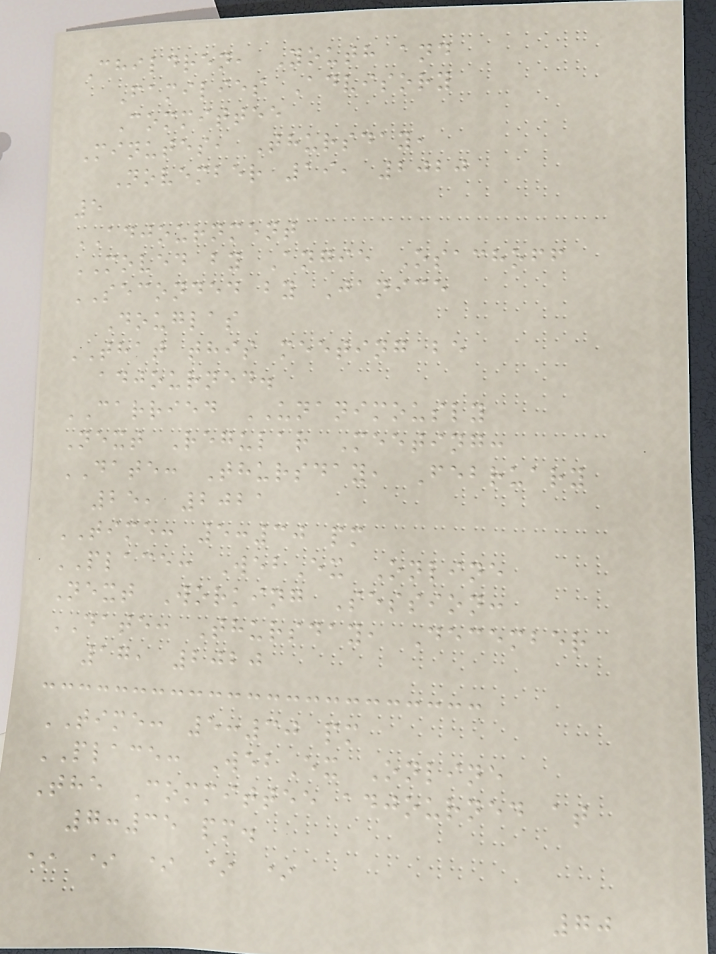Children, Youth and
Families Advisory
Committee
Minutes, Thursday,
November 19, 2020
5
ADJOURNMENT
MOVED by Angie Osachoff
SECONDED by Janice
Douglas
THAT this meeting be
adjourned.
CARRIED UNANIMOUSLY
Next Regular Meeting:
DATE: Thursday, February
25, 2021
TIME: 5:30 pm
PLACE: WebEx Online
Next Working Session:
DATE: Thursday, December
17, 2020
TIME: 5:30 pm
PLACE: WebEx Online
The Committee adjourned at
7:35 pm.
* * * * *
70
